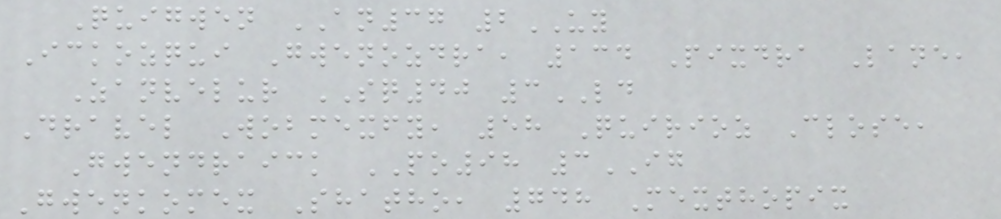Quigwen AN37 2UY
Ickozqui Gwenozdra, 134 Pixdra Lane,
Zanvelur SQ40 3LD
Dravel Wobmexfy, 58 Quirioz Close,
Gwendraick PO98 3IG
Gwenkomex Shatho, 748 Mexthopix
